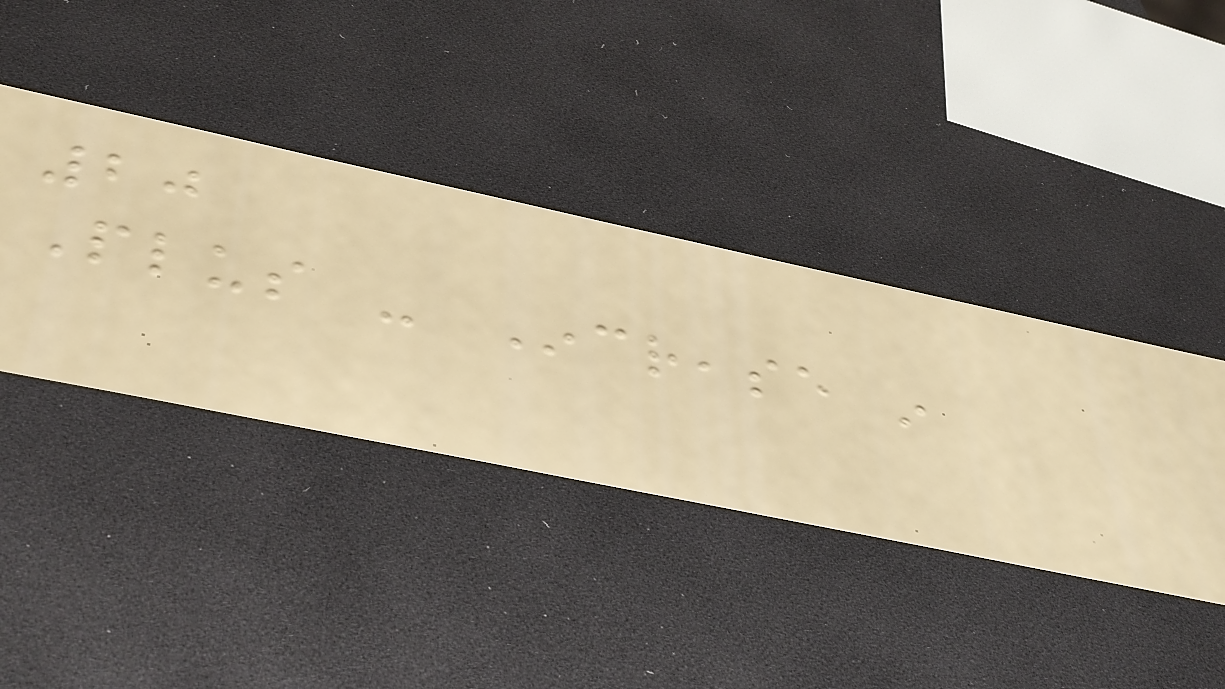20
Plus - Increase in
